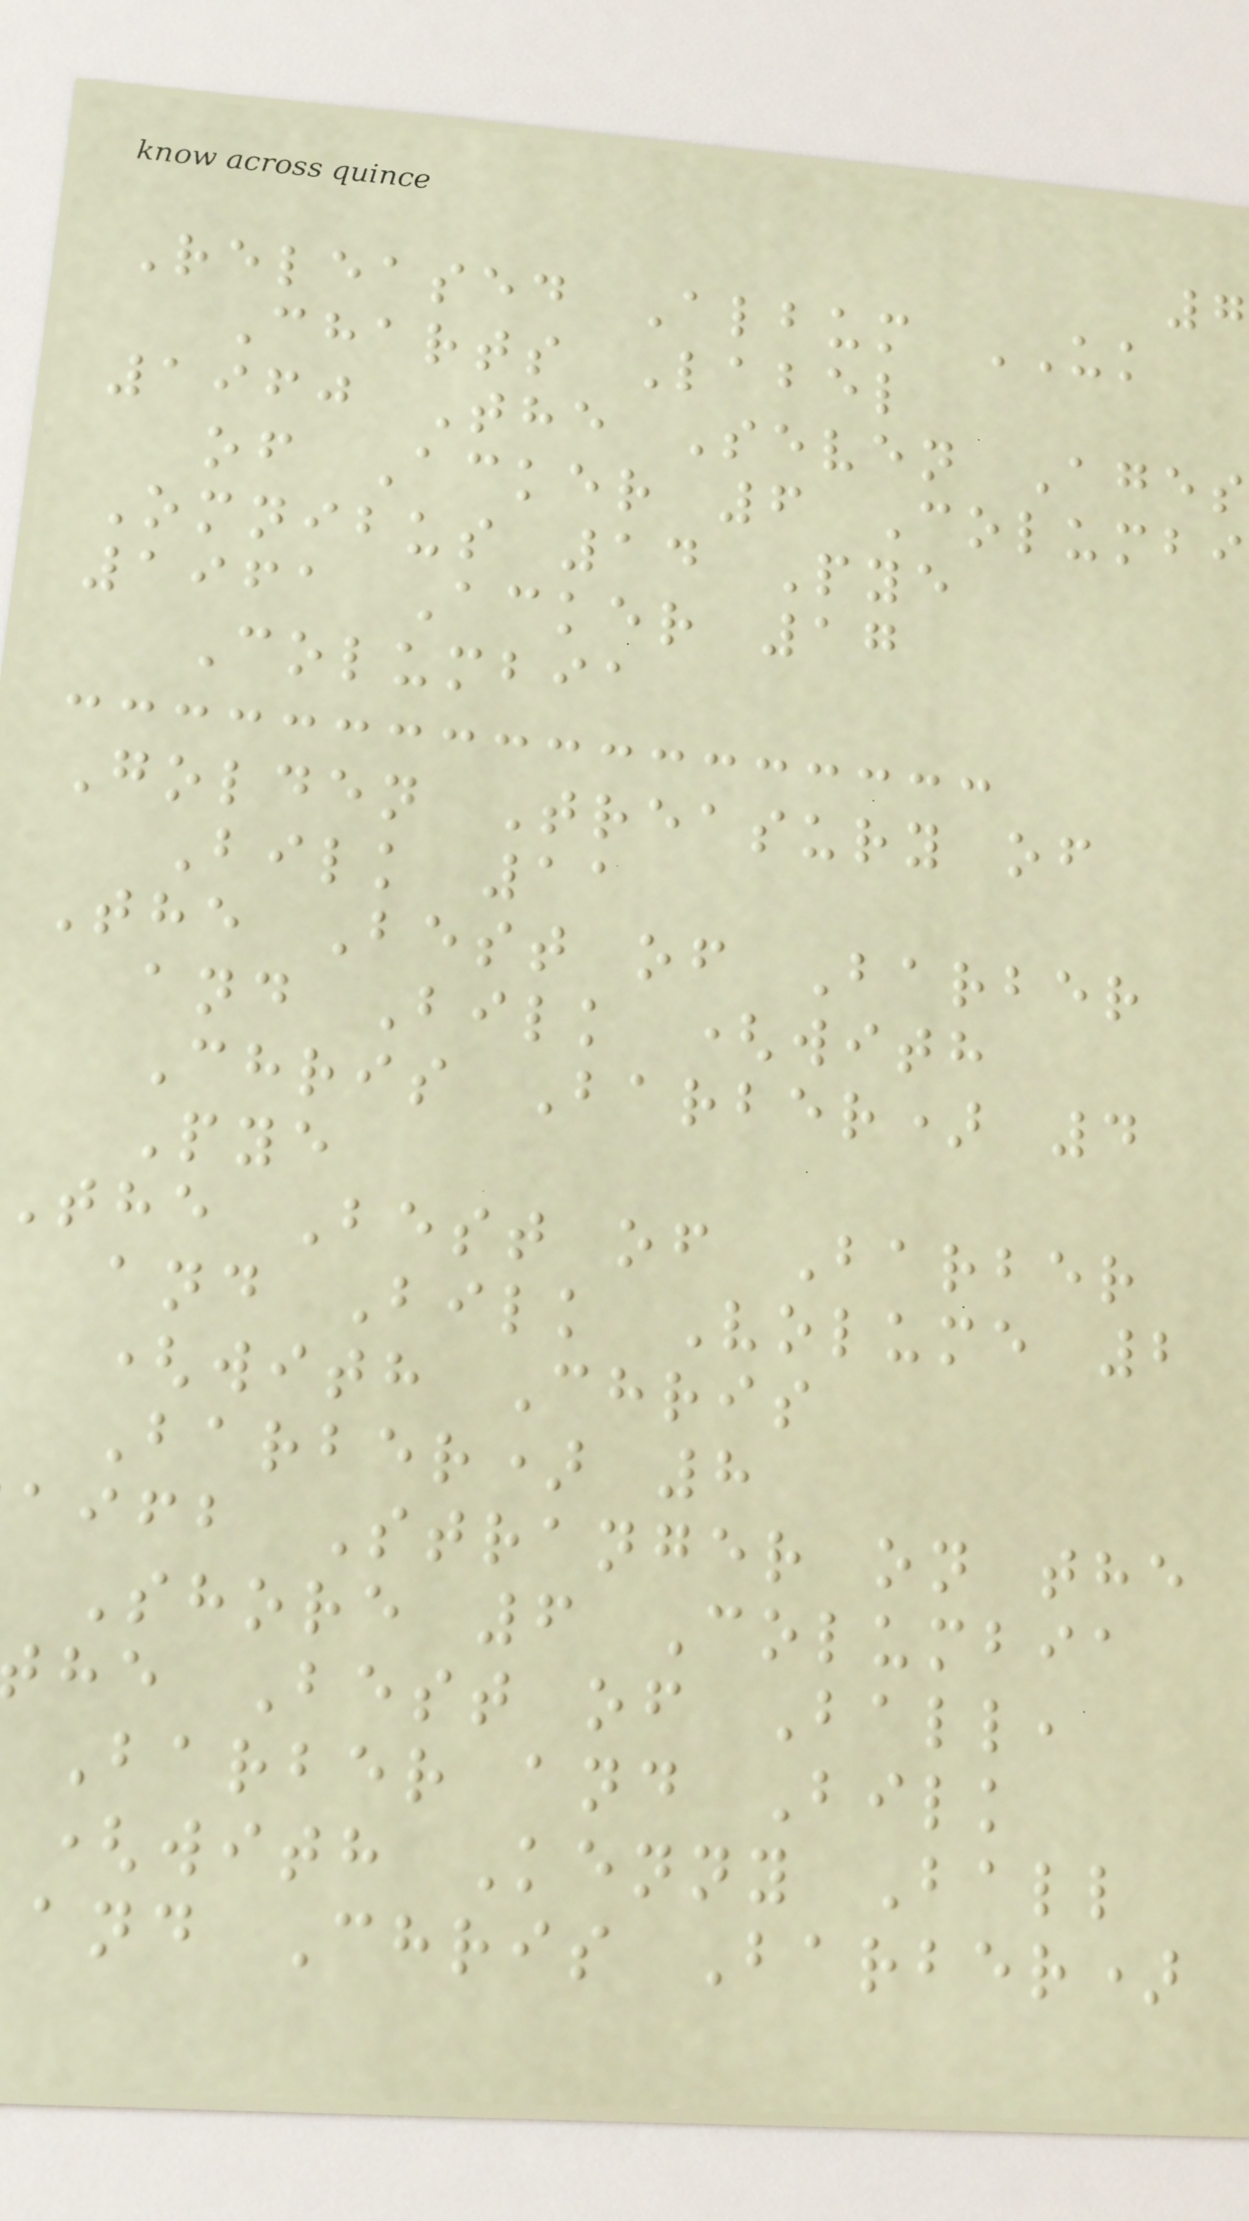Released Album UK
Charts Label
1960 The Seven Ages
of Acker 6 Columbi
Omnibus 14 Pye
1961 Acker 17
Columbia
Golden Treasury of
Bilk 11
The Best of Barber
and Bilk (with
Chris Barber) 4
Pye
the Best of Barber
and Bilk Volume 2
(with Chris
Barber) 8
aifb Stranger on the
Shore 6 Columbia
he Best of Ball,
Barber and Bilk
(with Kenny Ball
and Chris Barber)
